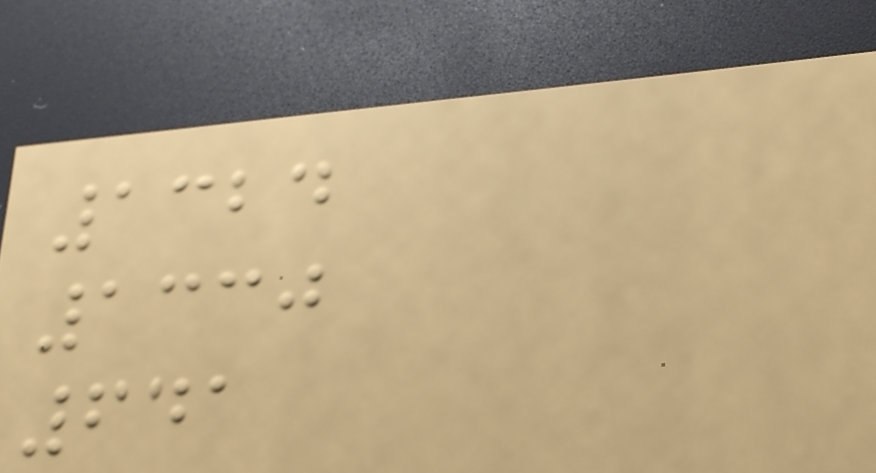1324
1330
641
